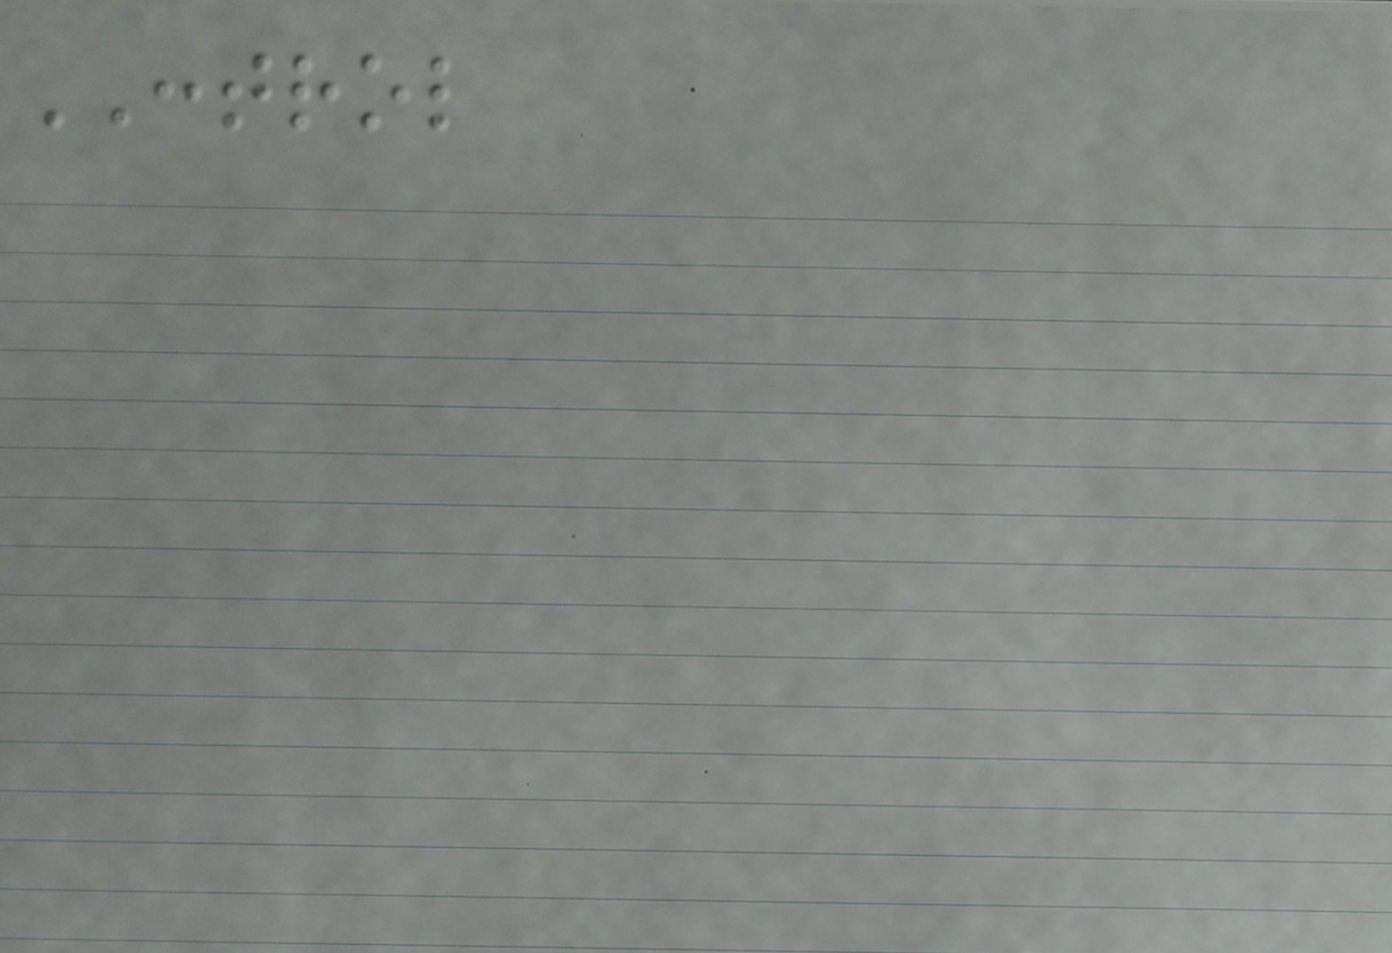CONTROL
